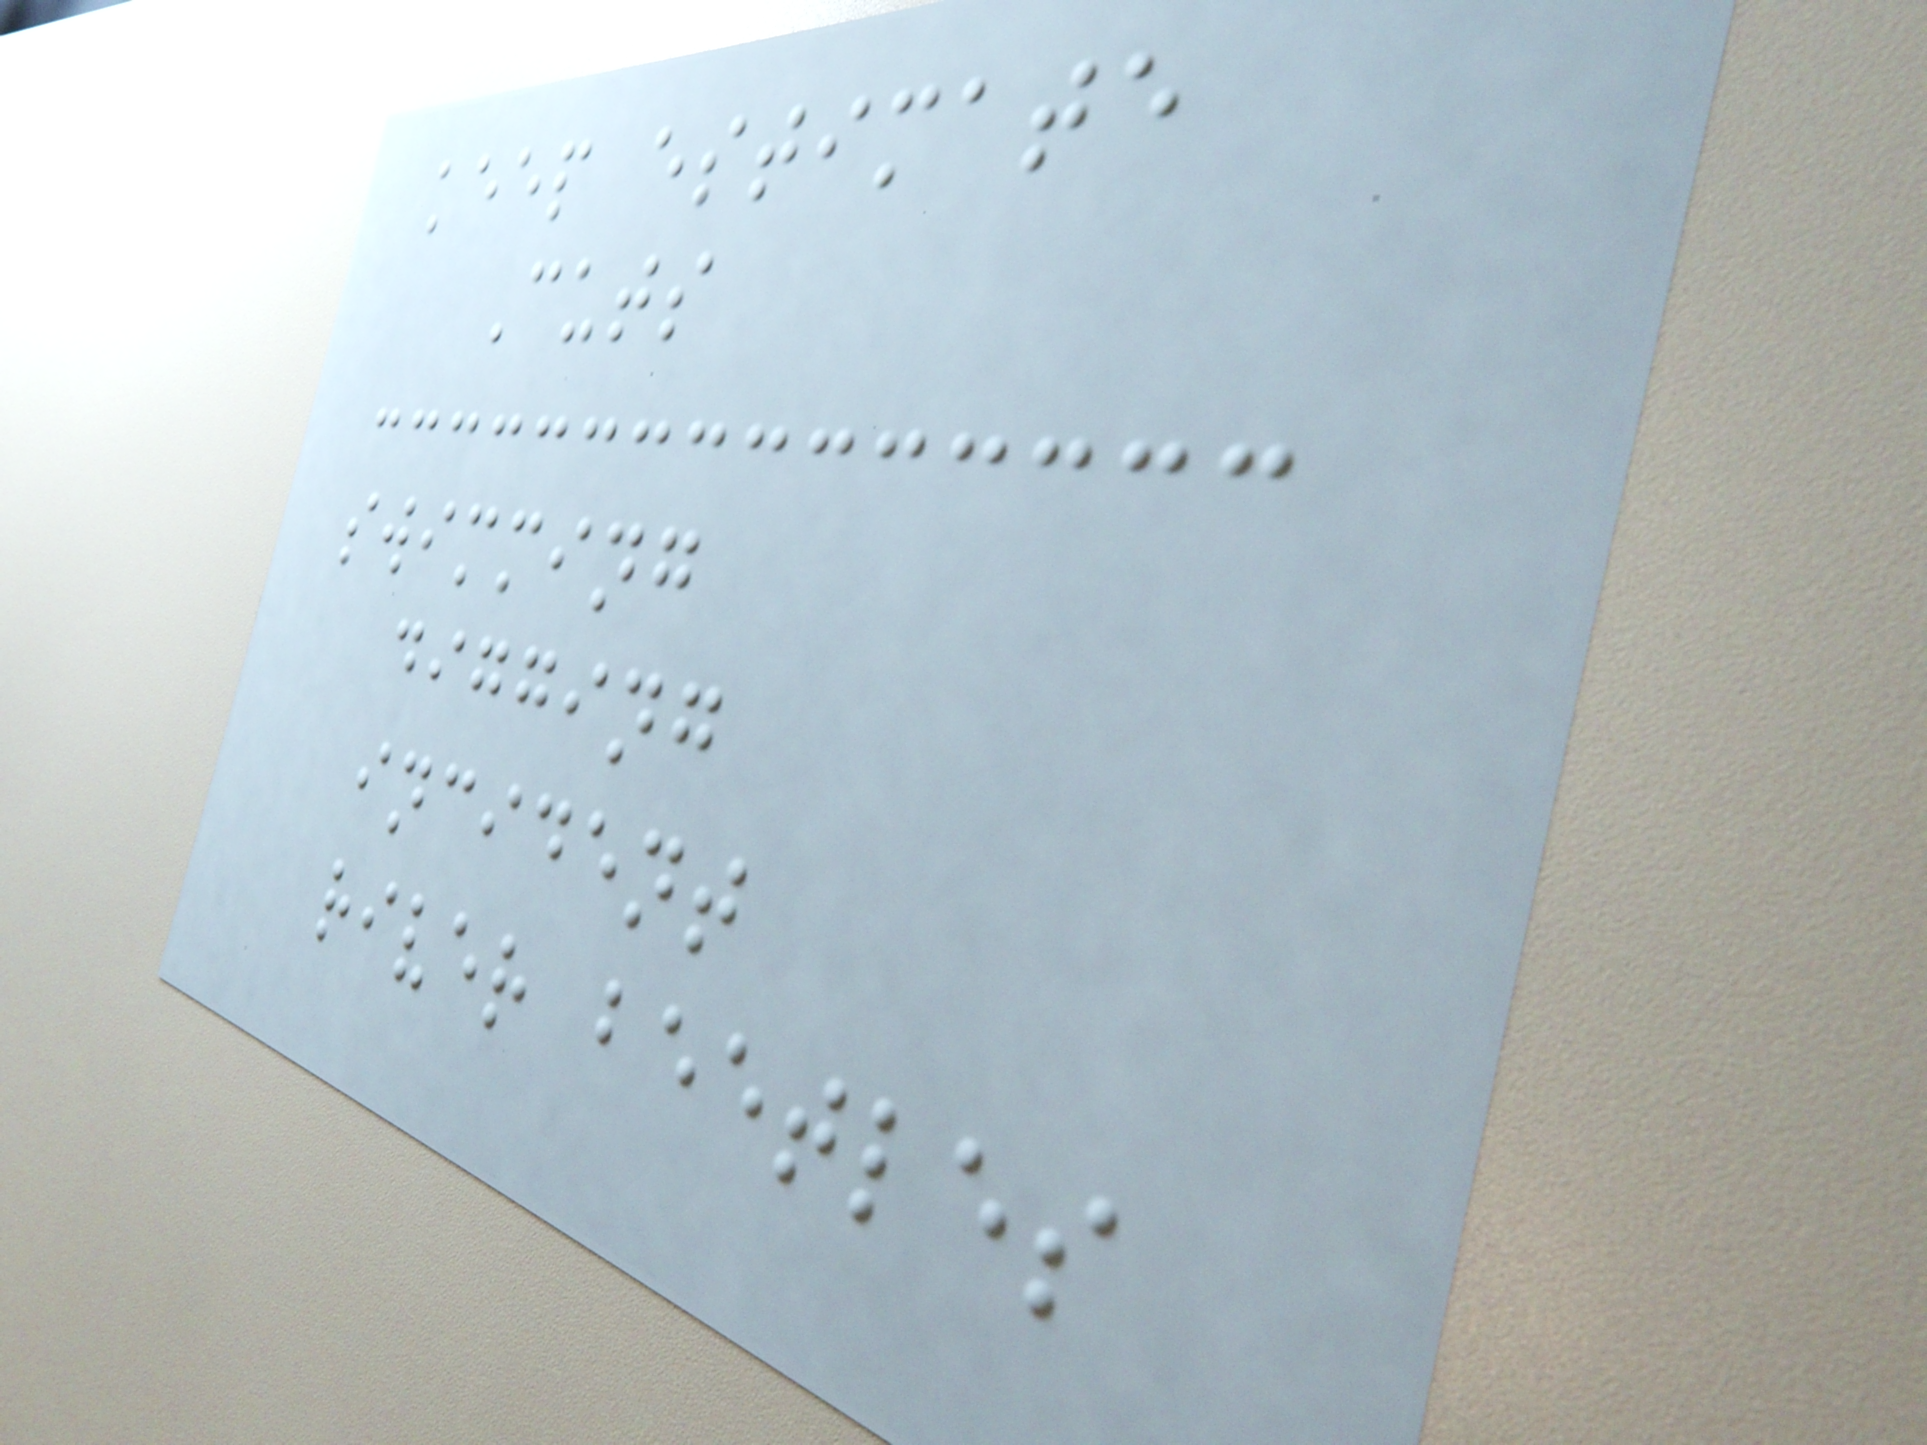keep estimate
Cuts
swimming
digging
incident
river beetles
